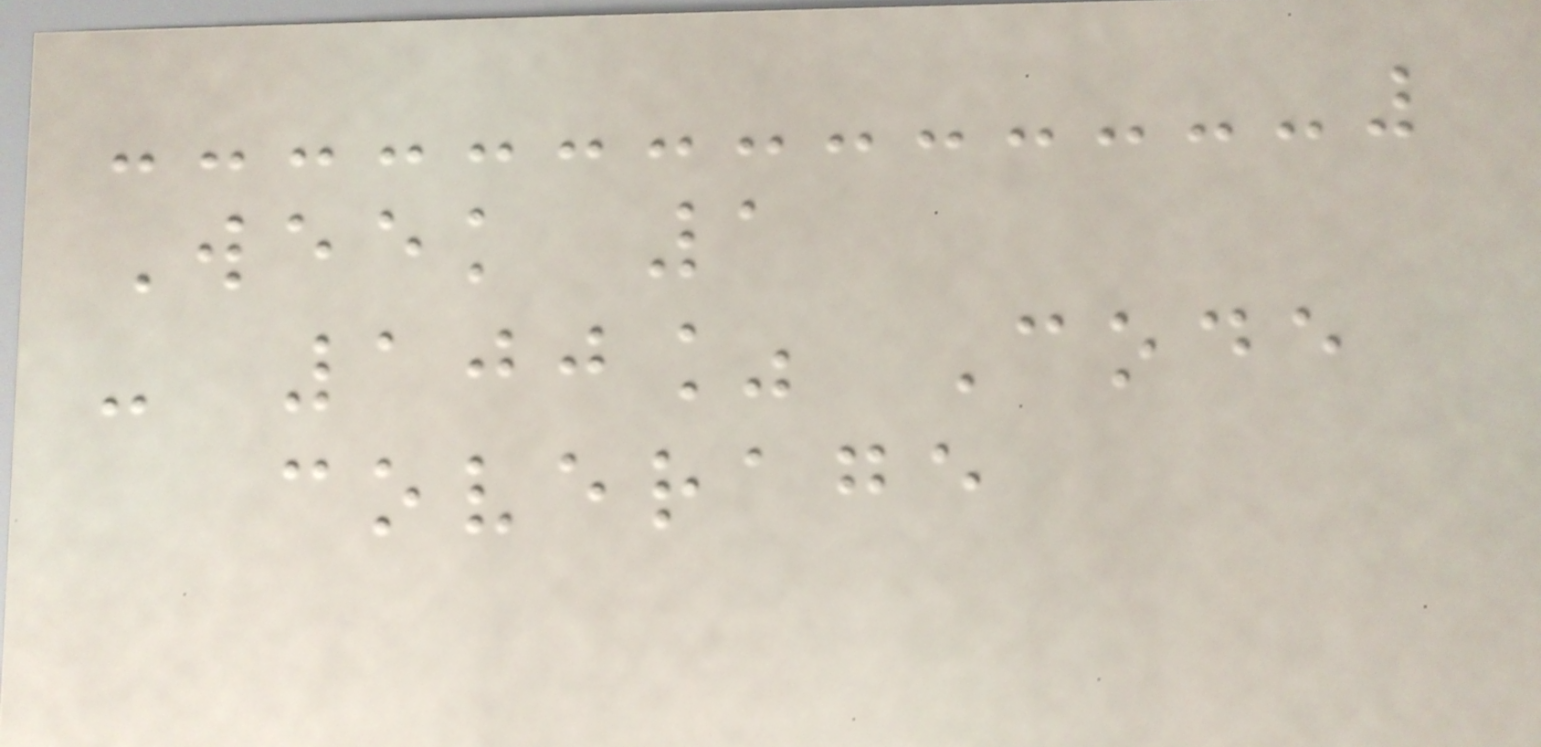Week 1
- 100% Code
coverage
